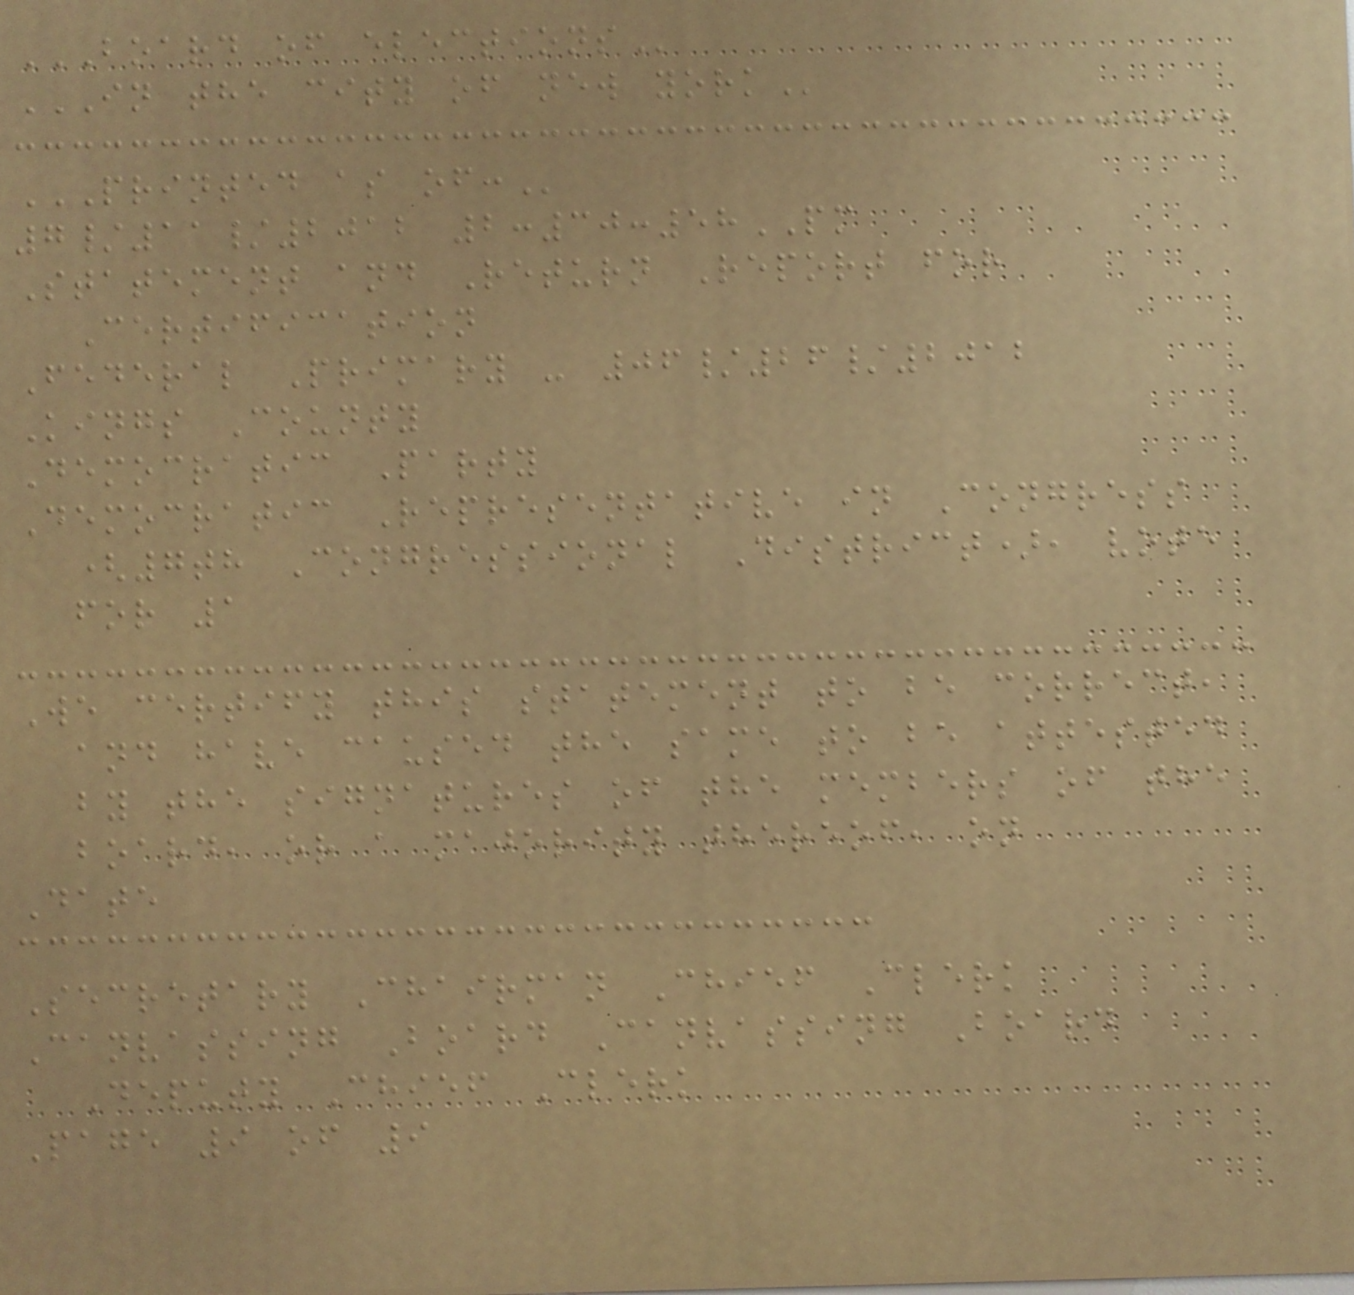BOARD OF ELECTIONS
IN THE CITY OF NEW YORK
PRINTED AS OF:
7/11/2012 2:30:58PM
Statement and Return Report for
Certification
Federal Primary - 06/26/2012
Kings County
Democratic Party
Democratic Representative in Congress
(7th Congressional District), vote
for 1
We certify this statement to be correct,
and have caused the same to be attested
by the signatures of the members of the
board, or a majority thereof, on
Date
Secretary Chairman Chief Clerk
Canvassing Board Canvassing Board
Deputy Chief Clerk
Page 9 of 9
